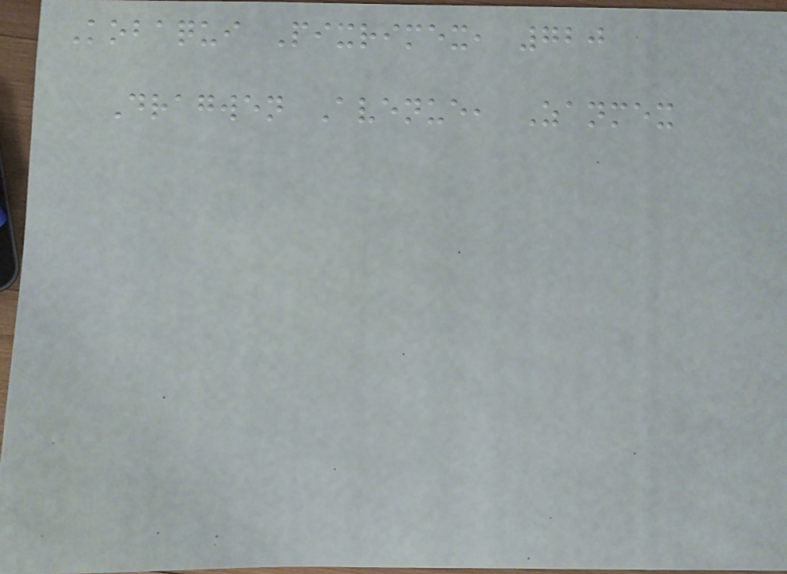Kobaqui Pixrimex, 720
Dragwen Avenue, Zanmex
